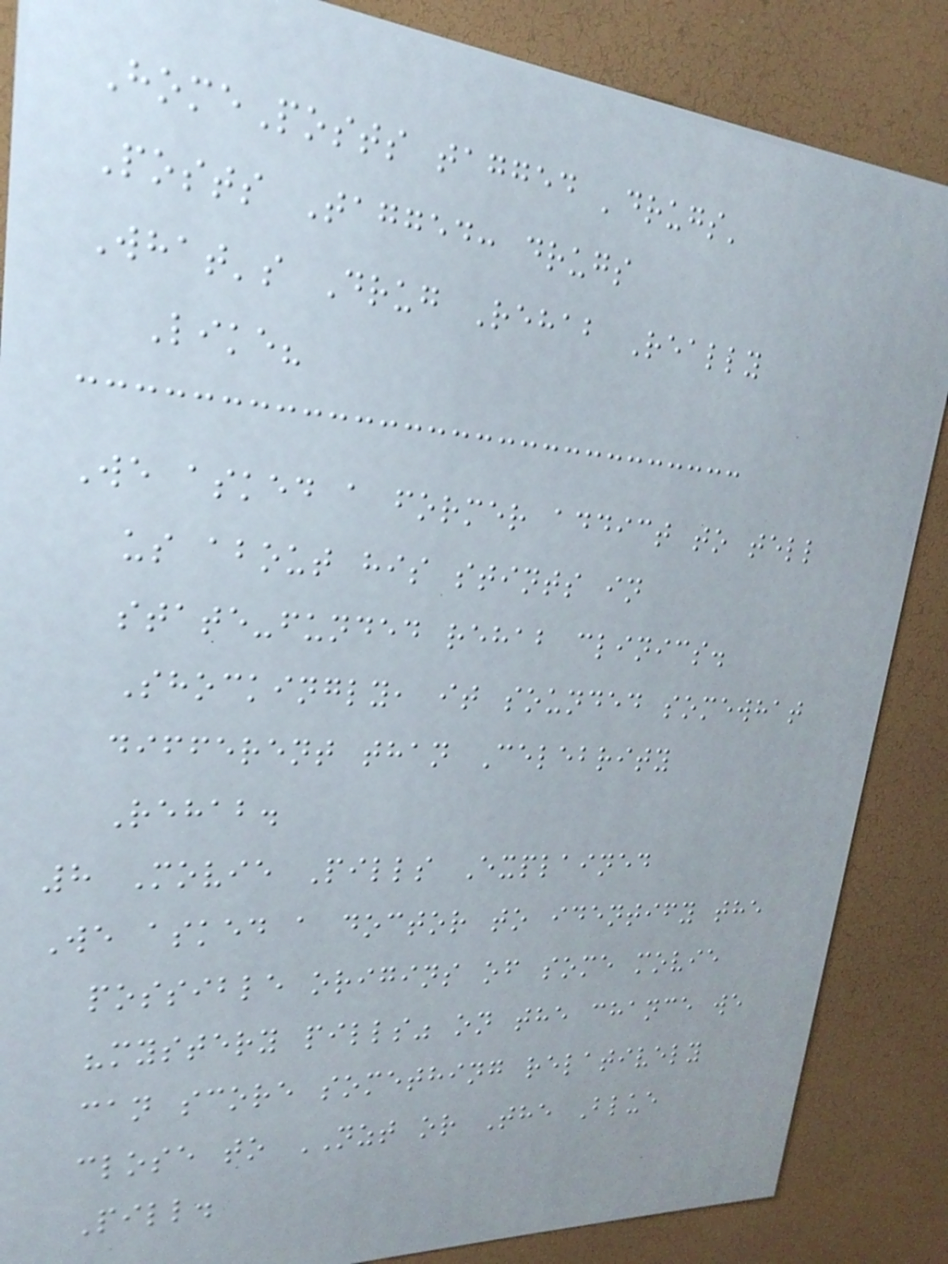HomePosts tagged 'drugs'
Posts Tagged: drugs
What's Drug Rehab Really
Like?
We asked a former addict to tell
us about his stints in
state-funded rehab clinics.
Shockingly, it sounded somewhat
different than Celebrity
Rehab.
8 Movie Pills Explained
We asked a doctor to identify the
possible origins of some movie
"mystery pills" on the chance we
can score something relatively
close to NZT or The Blue
Pill.
